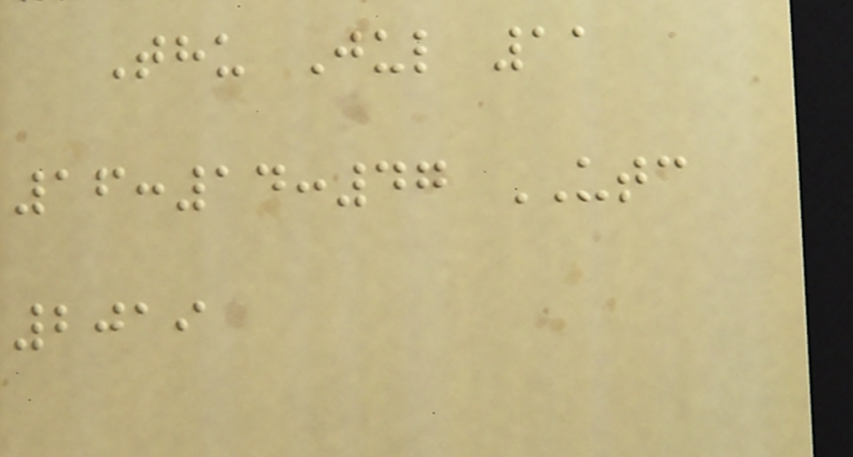Thu Jul 11
16:14:47 UTC
2019
